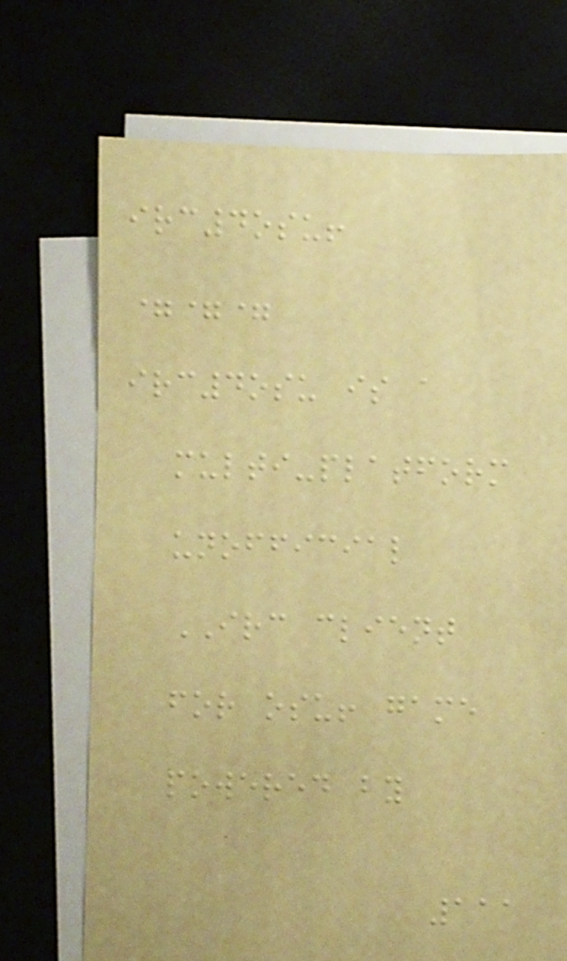irc4osu!
===
irc4osu is a
multi-platform
unofficial
IRC client
for osu! game
powered by
111
